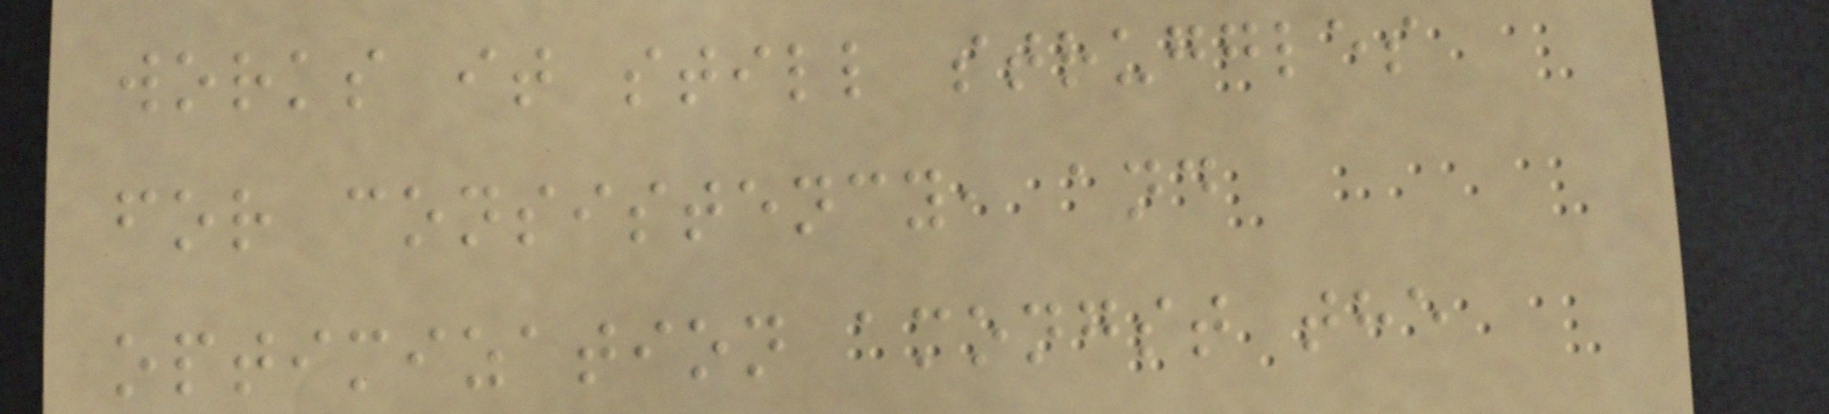works it still struggles
for consistency, and
optimization amongst the
